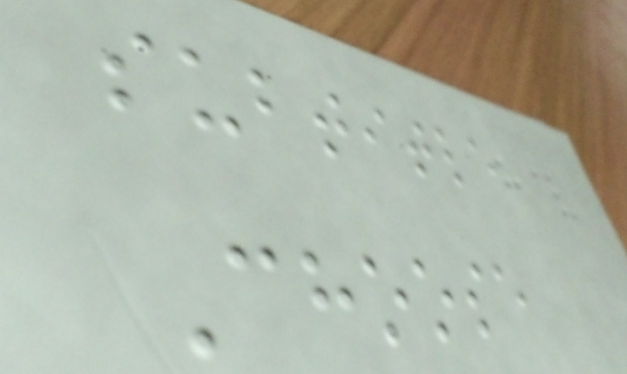subtitle
Choose
